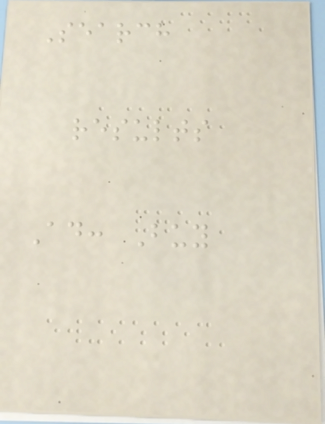Search
results
Ad: Buy
